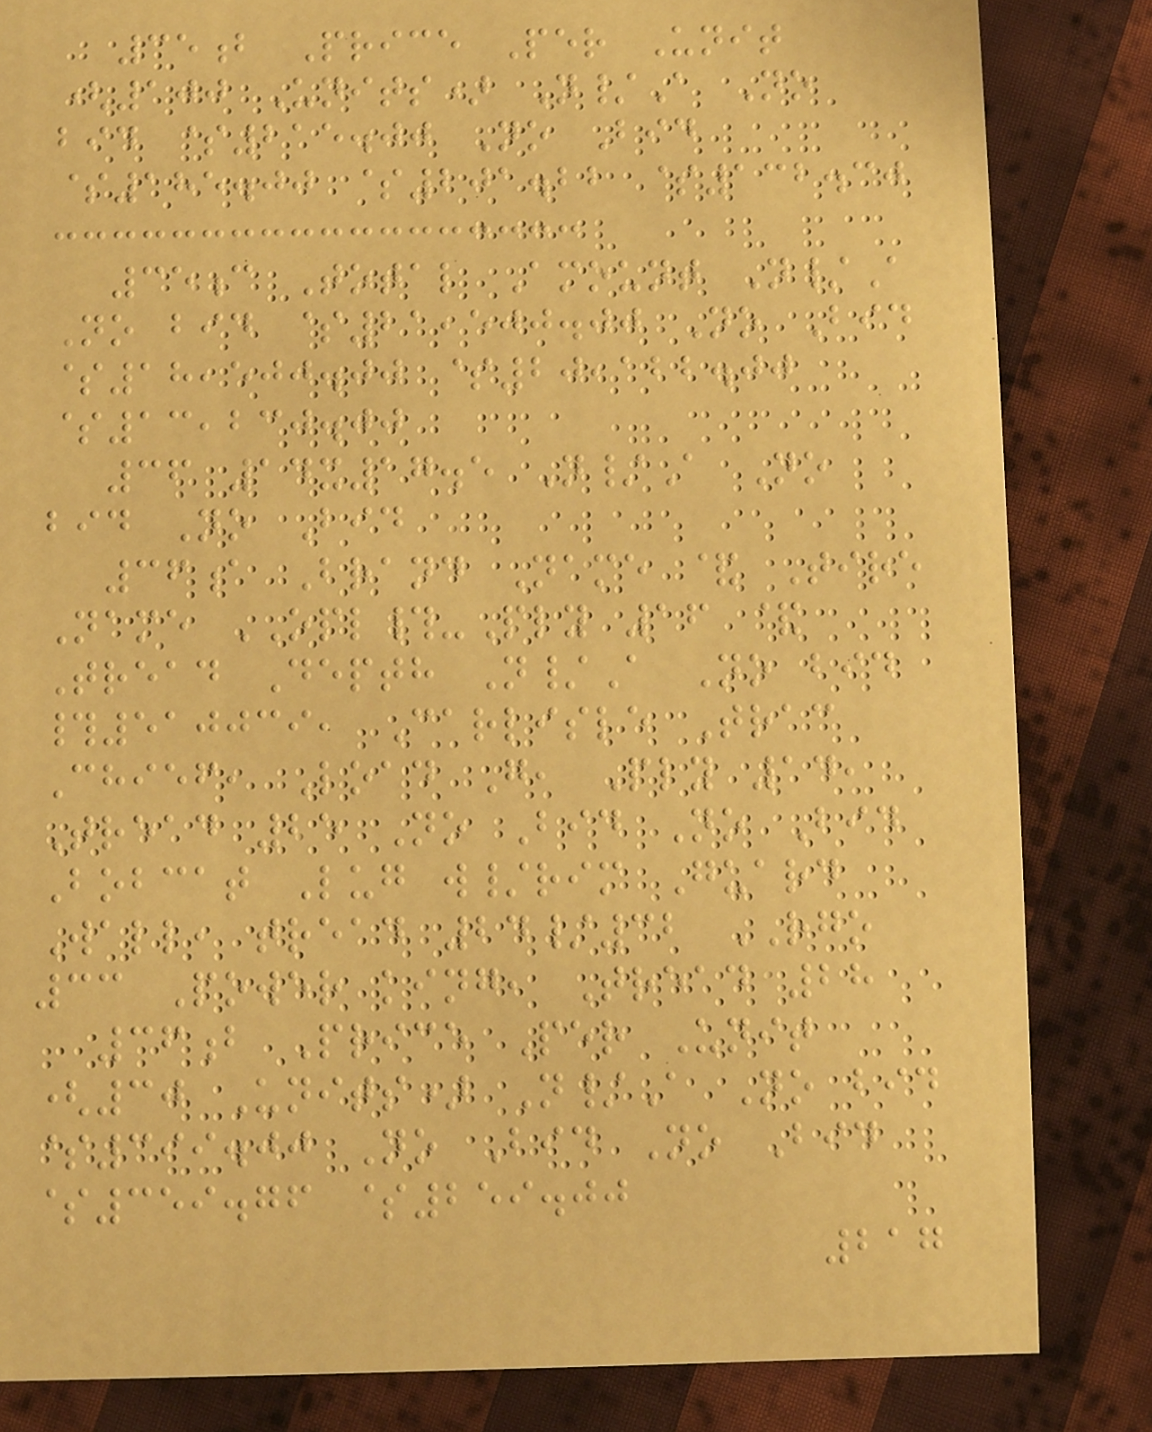35b Price Per Unit
(100 Units) N/A No
bid $215.00 No Bid
$185.00 $201.22 $132.30
35c Total Amount N/A
No bid $21,500.00 No Bid
$18,500.00 $20,122.00
$13,230.00
36 14x17.5 N/A No
bid No Bid
36a Brand Name & Tire
Name OPL#-Ply 16 &
Tread Depth N/A No bid
#510039, Carlisle Trac
Chief, Load G, Ply 14,
Tread 25 No Bid No Bid
Bobcat Lug w/rim Guard
Wall, tread 24/32 RGO
33 Power king, Tread 28
36b Price Per Unit
(30 Units) N/A No bid
$399.00 No Bid No Bid
$359.76 $259.00
217
